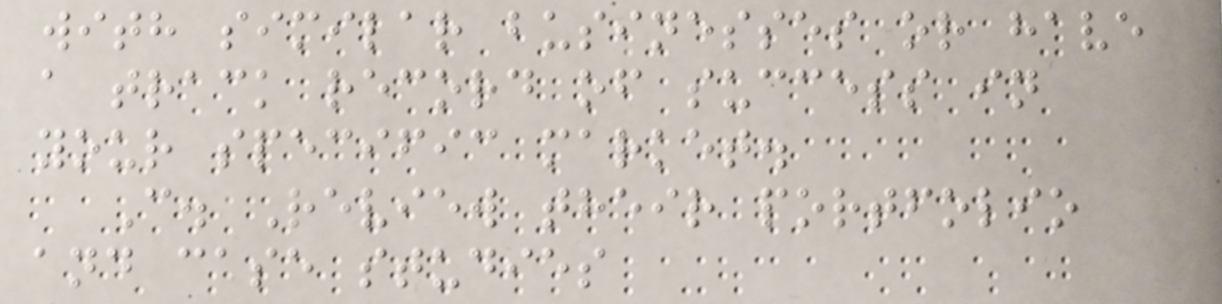with similar businesses or have
a track record of success in
your specific market.
C. Review their portfolio
and case studies
